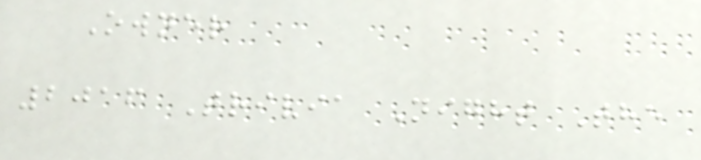Owner
2016 Trivia Night The
